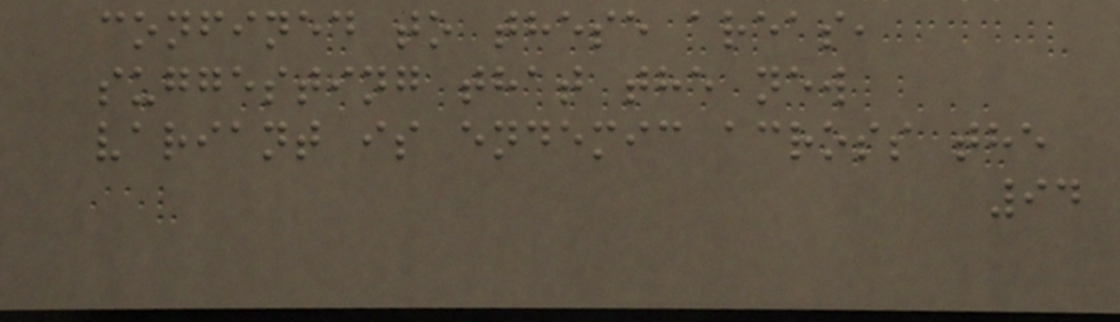confined to these areas,
suggesting that the new
variant is endemic across the
94
